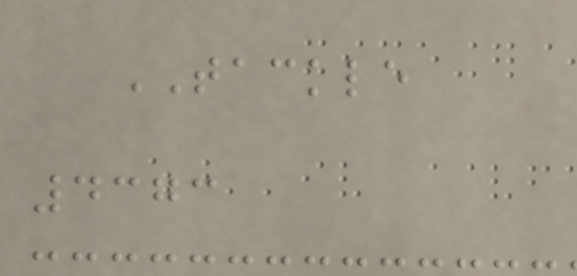TACKLE
4373
